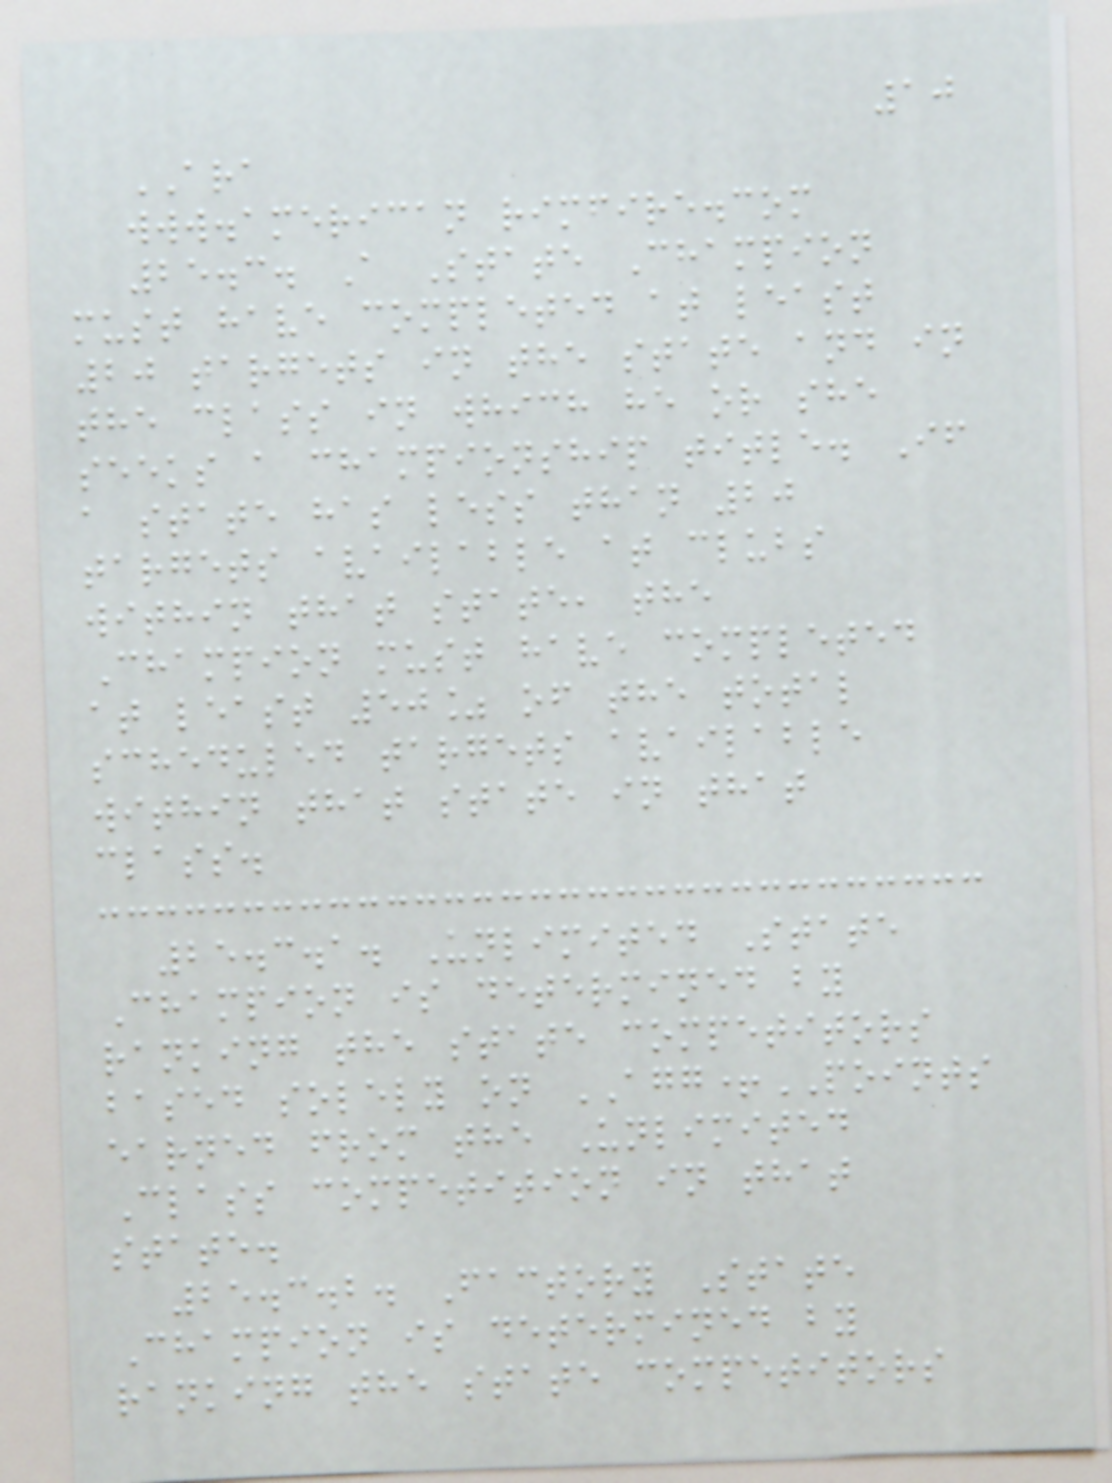10
ARA
www.american rimfire.com
25.3. A State Champion
must have completed at least
20 targets in the state and in
the class in which he or she
seeks a championship title. If
a state has less than 20
targets available at clubs
within that state, the
Champion must have completed
at least 50% of the total
scheduled targets available
within that state in that
class.
25.3.1. Unlimited State
Champion is determined by
ranking the state competitors
based solely on AGG+POINTS
earned from the Unlimited
Class competition in that
state.
25.3.2. Factory State
Champion is determined by
ranking the state competitors
